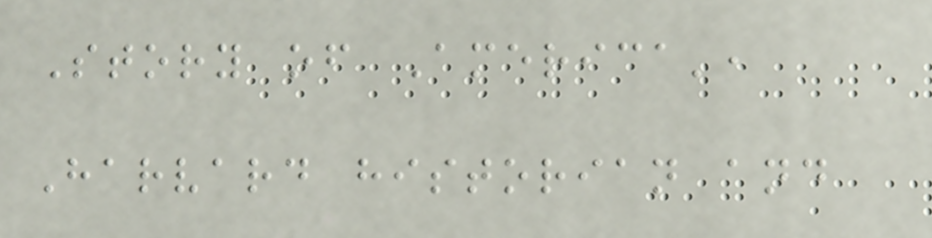Story of America',
Harvard historian and
